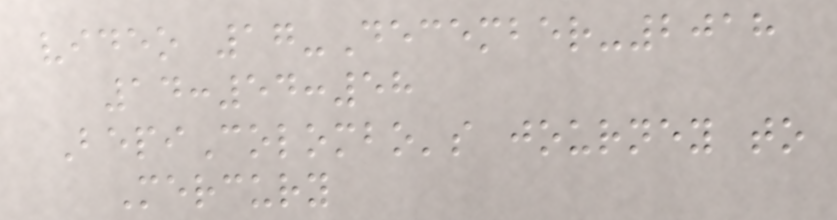video 17-December-2018
14:54:58
BepiColombo's journey to
Mercury
